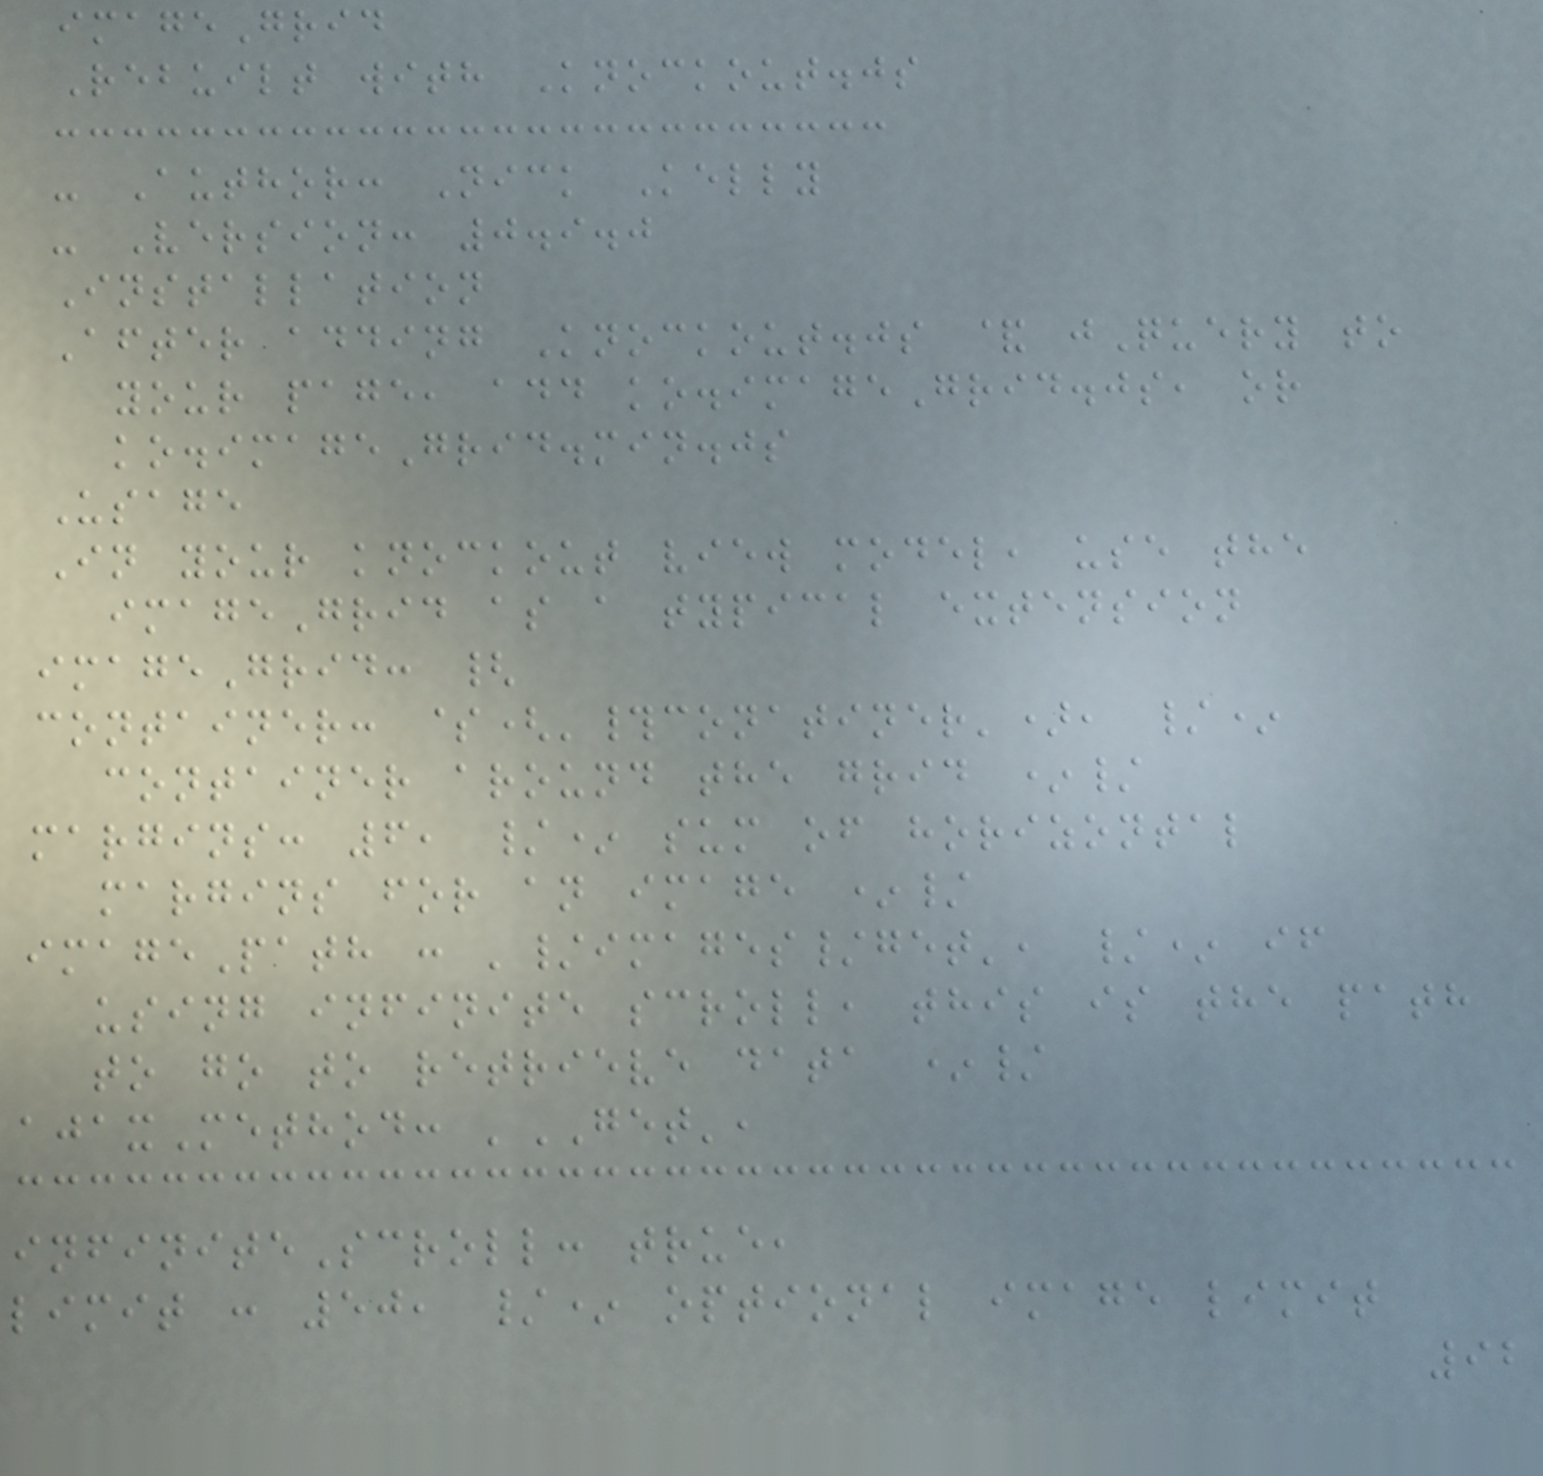imageGrid
Rebuilt with Knockout.js
- Author: Nick Kelly
- Version: 0.9.0
Installation
After adding Knockout.js & jQuery to
your page, add ko.imageGrid.js, or
ko.imageGrid.min.js
Usage
In your knockout view model, use the
imageGrid as a typical extension
imageGrid: {
container: $('#conatiner'), /*
container around the grid */
margins: 6, /* sum of horizontal
margins for an image */
imagePath : '/images/get', /* if
using infinite scroll, this is the path
to go to retrieve data */
ajaxMethod: 'GET',
infiniteScroll: true,
limit : 50, /* optional image limit
92
